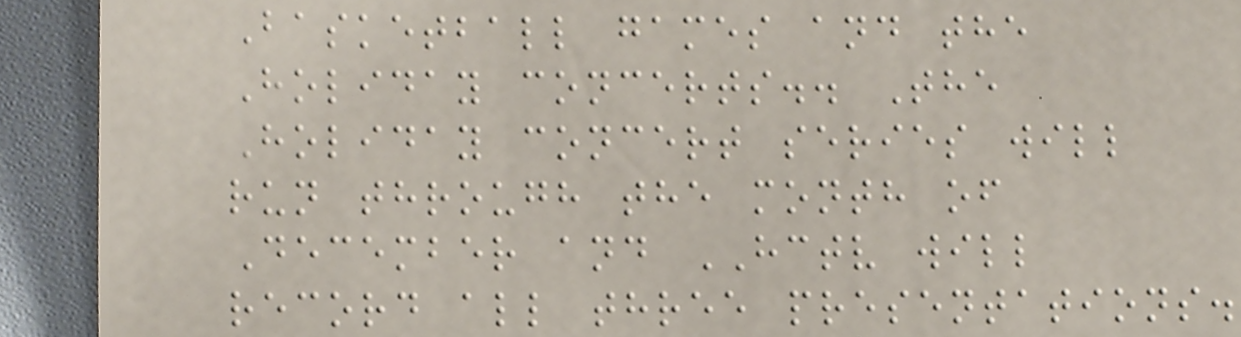Basketball games and the
Holiday concerts.. The
Holiday concert series will
run through the month of
December and HCTV will
record all three presentations.
